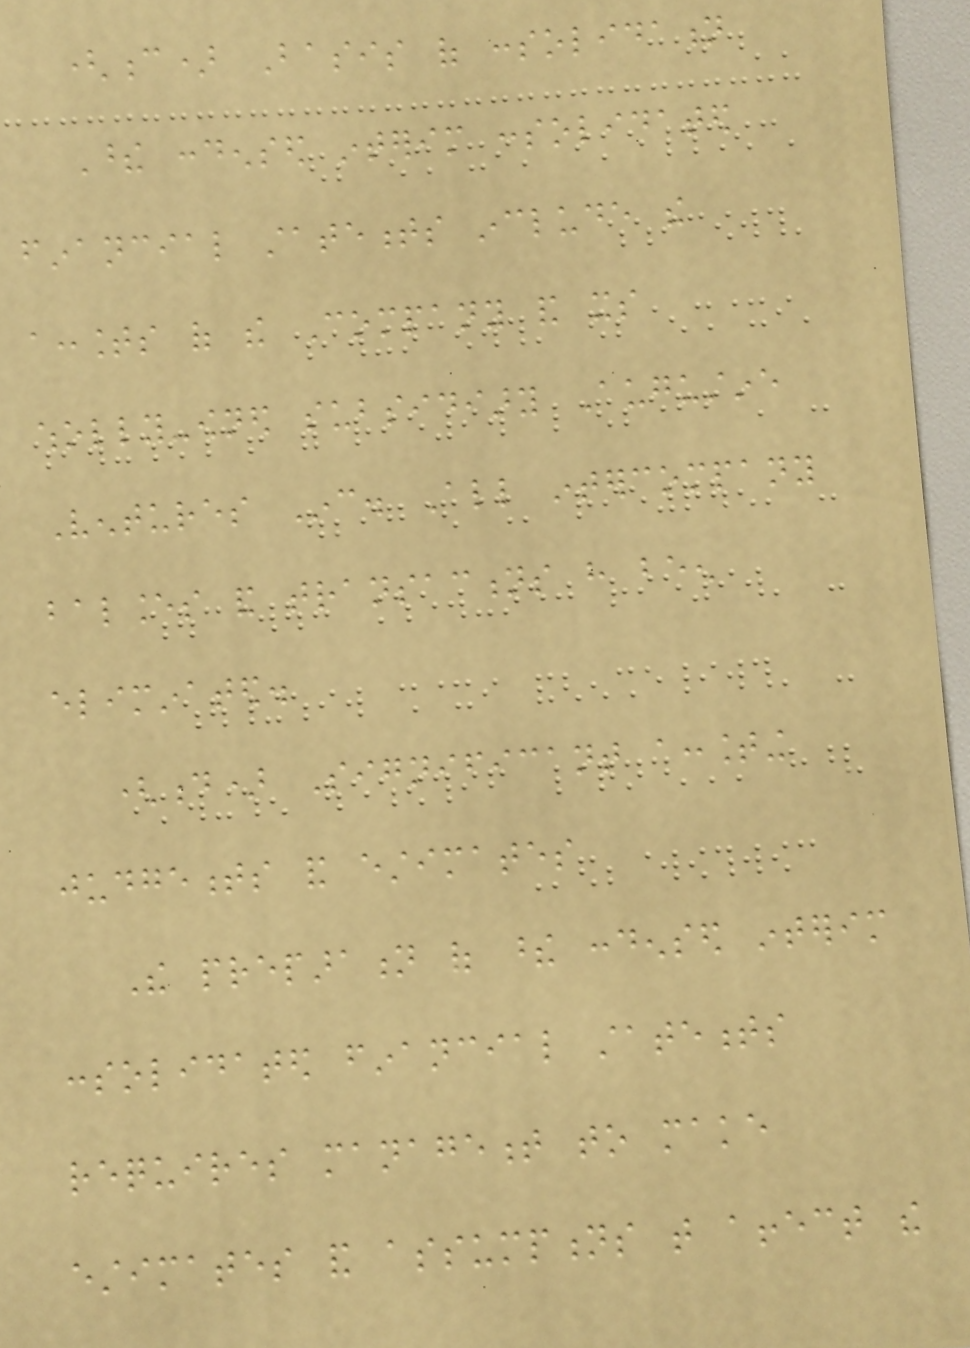(c) Basis of consolidation
These condensed interim consolidated
financial statements include the
accounts of the Company and its
wholly-owned subsidiary Augustine
Ventures Inc. All intercompany
balances and transactions have been
eliminated.
(d) Significant accounting
judgements and estimates
The preparation of these condensed interim
consolidated financial statements
requires management to make
estimates and assumptions that affect the
